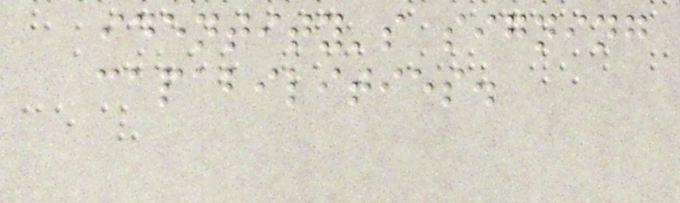identity's signing
capabilities.
